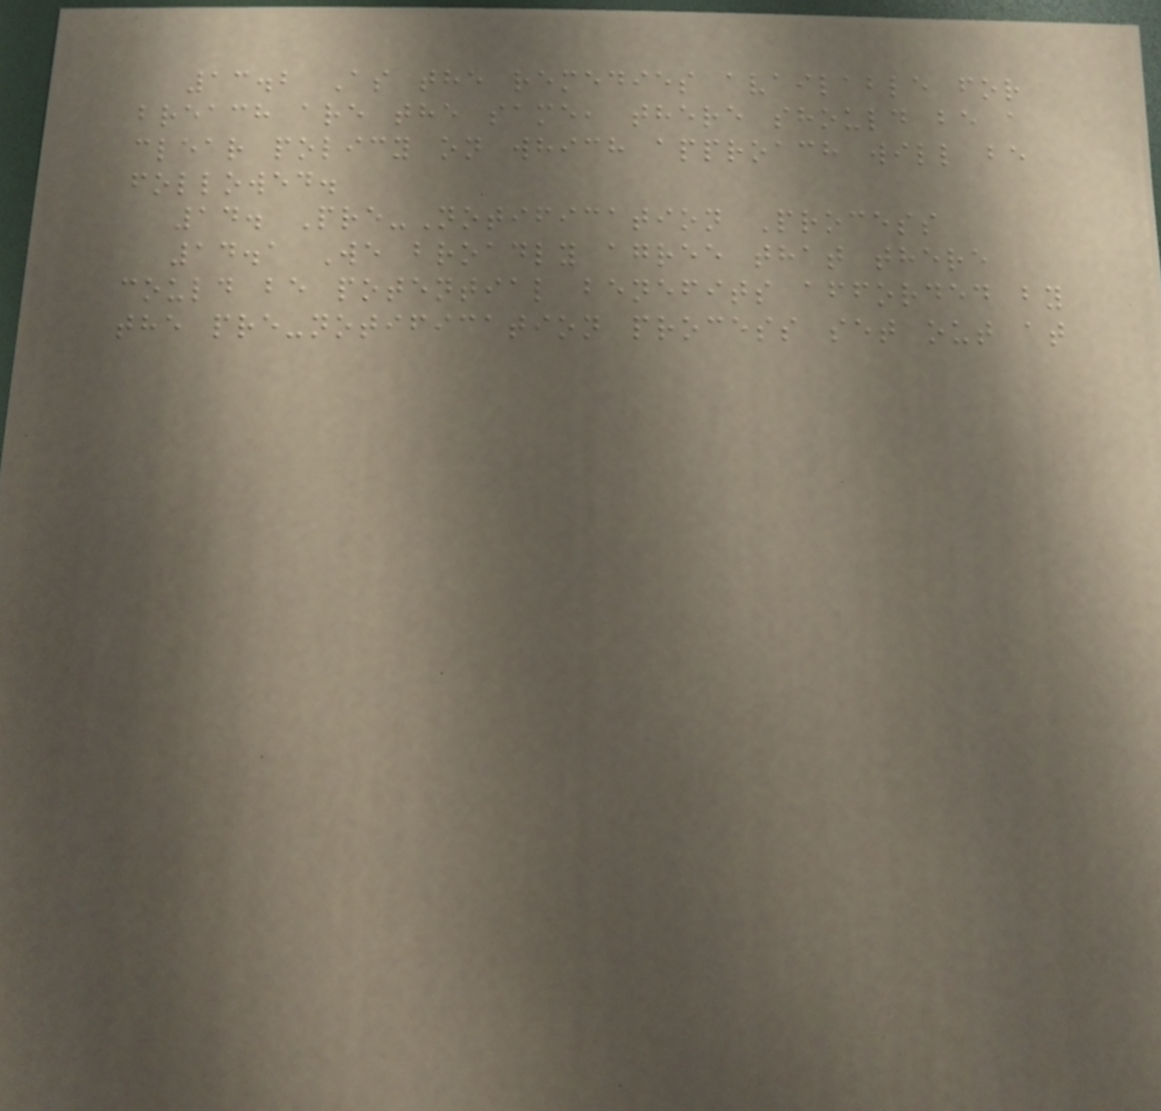13.2 As the remedies available for
breach are the same, there should be a
clear policy on which approach will be
followed.
14. Pre-Notification Process
14.1 We broadly agree that there
could be potential benefits afforded by
the pre-notification process set out at
